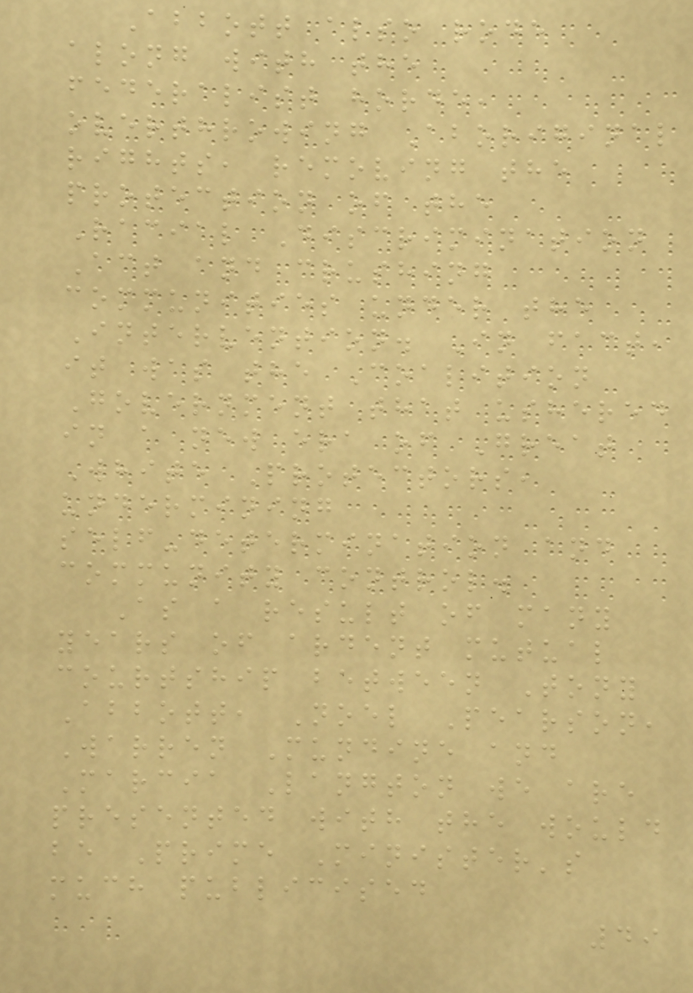Abbott also rode
along with the
federalist horde,
overthrowing Aboriginal
rights, removing the
protection of the
Racial Discrimination
Act and crushing
communities under the
Intervention. In fact,
it was the Coalition
Government that ushered
in a new era of Great
White Protectors,
undermining
self-determination and
community control.
As a result of many
years of ardent mutual
courtship between Tony
Abbott, Noel Pearson,
Warren Mundine and
Marcia Langton we are
presented with the would
be Prime Minister's
much publicised
49
